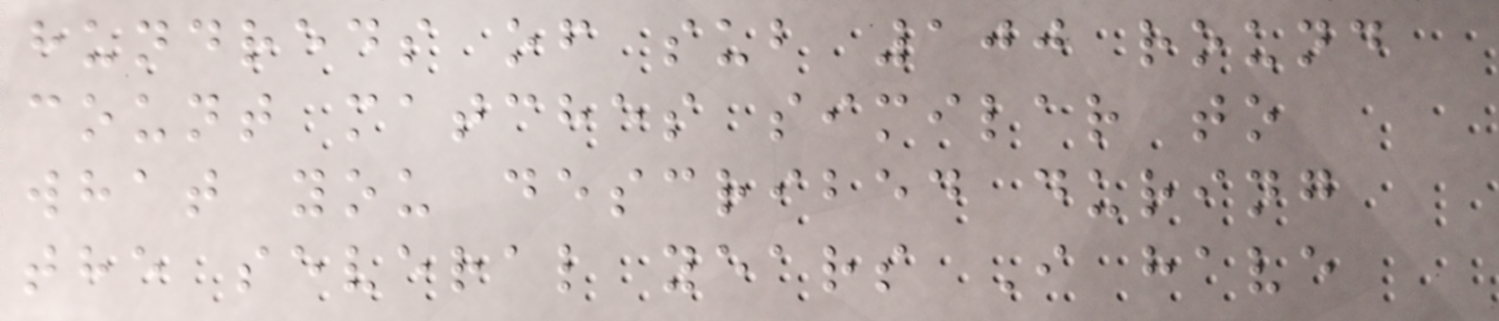hundreds of sub 100 round
count matches similar to
what you described during
the several years I have
